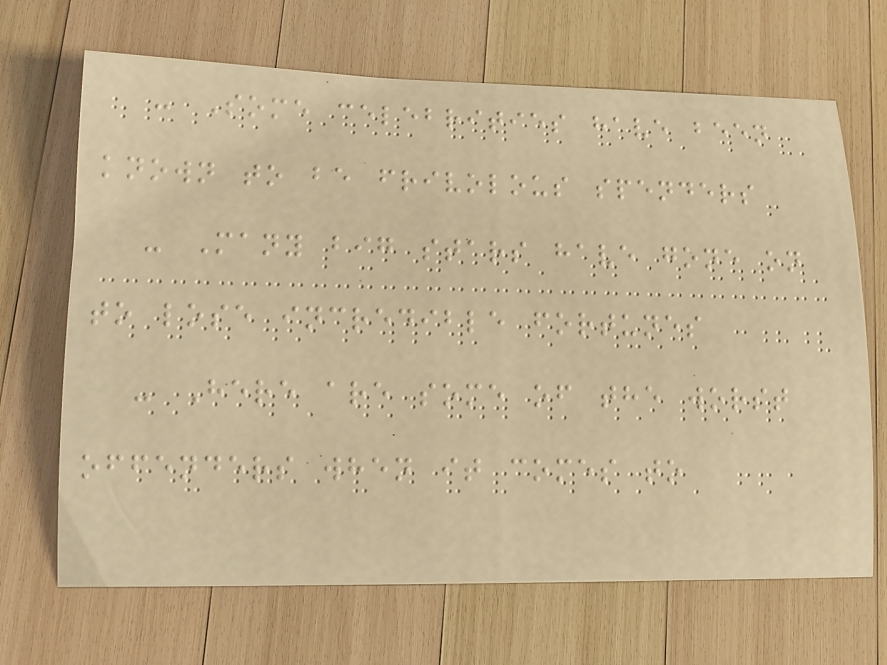- Some celebrities have been
known to be frivolous spenders
- Many big stars have gone on
to lose incredible fortunes
- Here are some of the worst
offenders when it comes to
